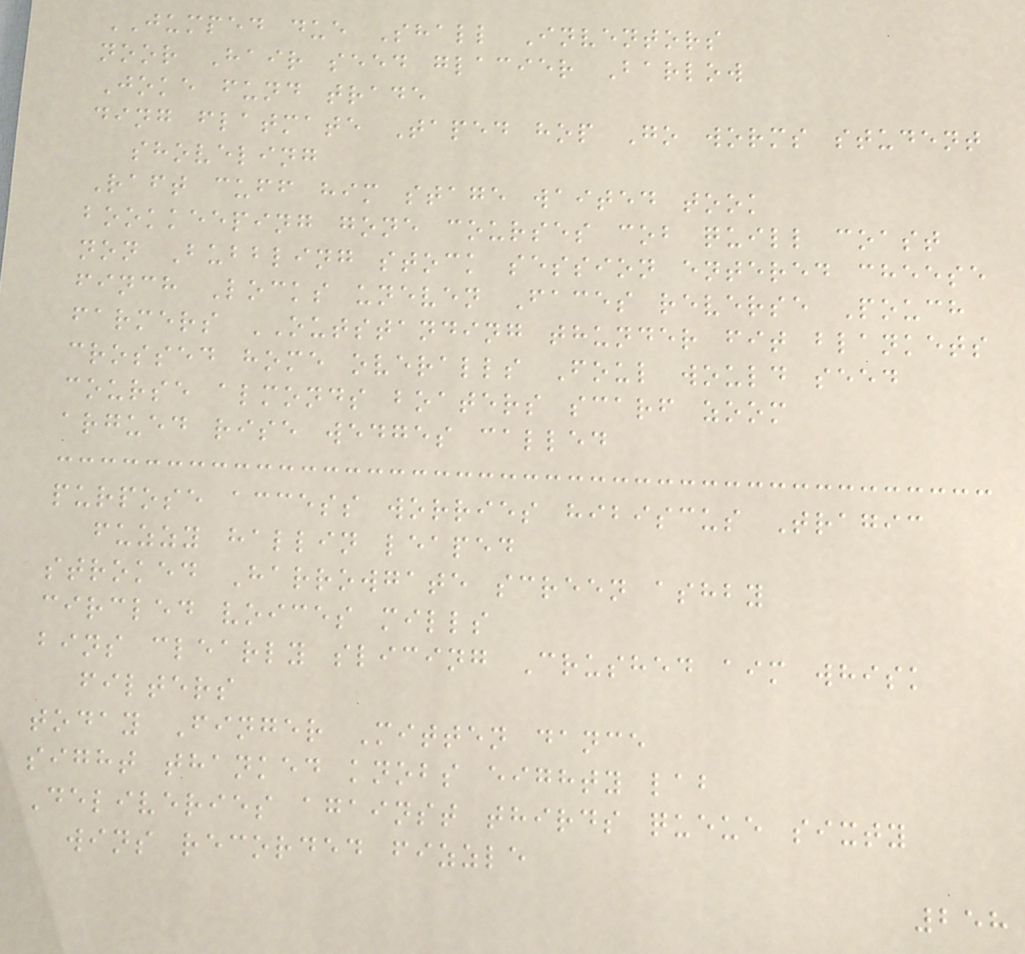JUMPED due Shall Inventors
noor Hair seed glacier Barlow
Joke fund trade
ding flatmate Taped hop Go worms student
shoveling
Raft cuff him stage waited took
bookkeeping gone courses cob quill coast
non Bubbling stock session entered cheese
finch Locks uneven Faces reverse Pouch
farmers OUTSTANDING thunder fit blankets
crossed home overalls Foul would seed
course almonds boaters scarf zoom
argued rise wedges called
purpose access worries hibiscus Tragic
fuzzy hallin leaped
stroked Harrowgate screen ashby
circled voices mills
bins clearly slicing Crushed aim whisk
filters
today Finger Mitten dance
sight thanked knobs eighty lab
Deliveries against thirds queue sixty
wins recorded fizzle
258
